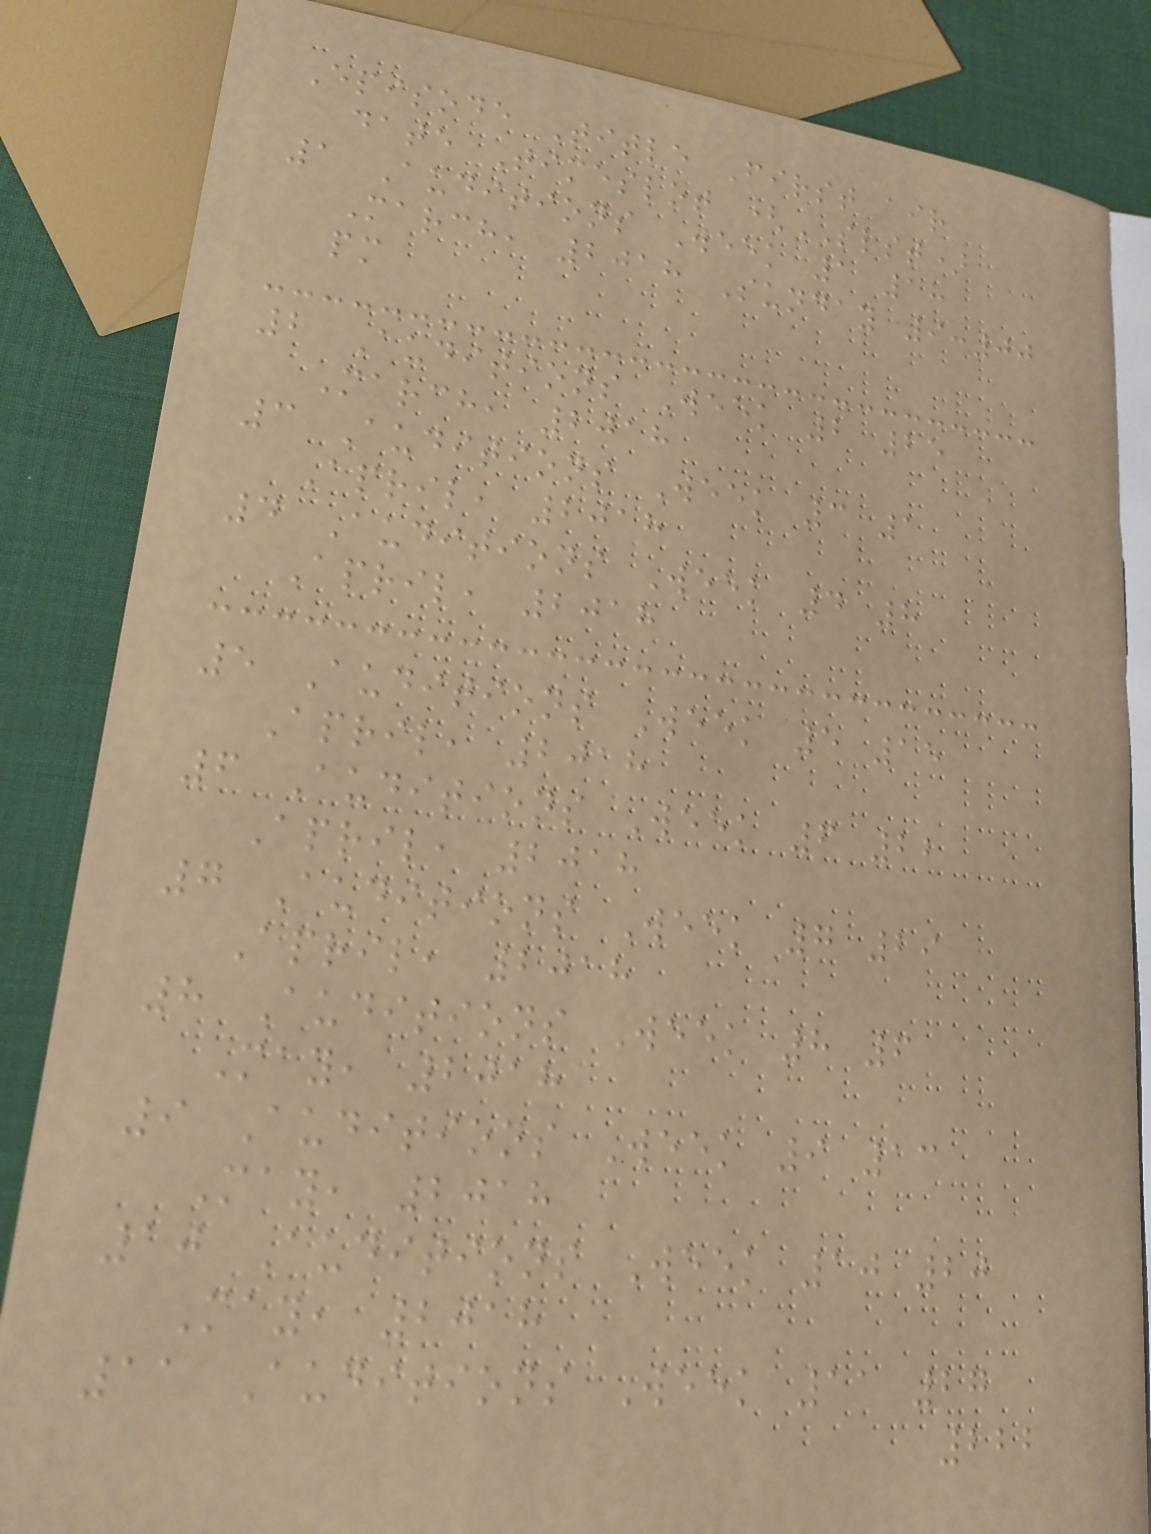Episode Title First air
date Timeslot (SLST)
1 Auditions Week 1 18
March, 2018 Sunday 9:00
pm
2 Auditions Week 2 25
March, 2018
3 Auditions Week 3 1
April, 2018
4 Auditions Week 4 8
April, 2018
5 Auditions Week 5 15
April, 2018
6 Auditions Week 6 22
April, 2018
7 Auditions Week 7 29
April, 2018
8 Auditions Week 8 6
May, 2018
9 Auditions Week 9 13
May, 2018
10 Auditions Week 10 20
May, 2018
11 Auditions Week 11 27
222
